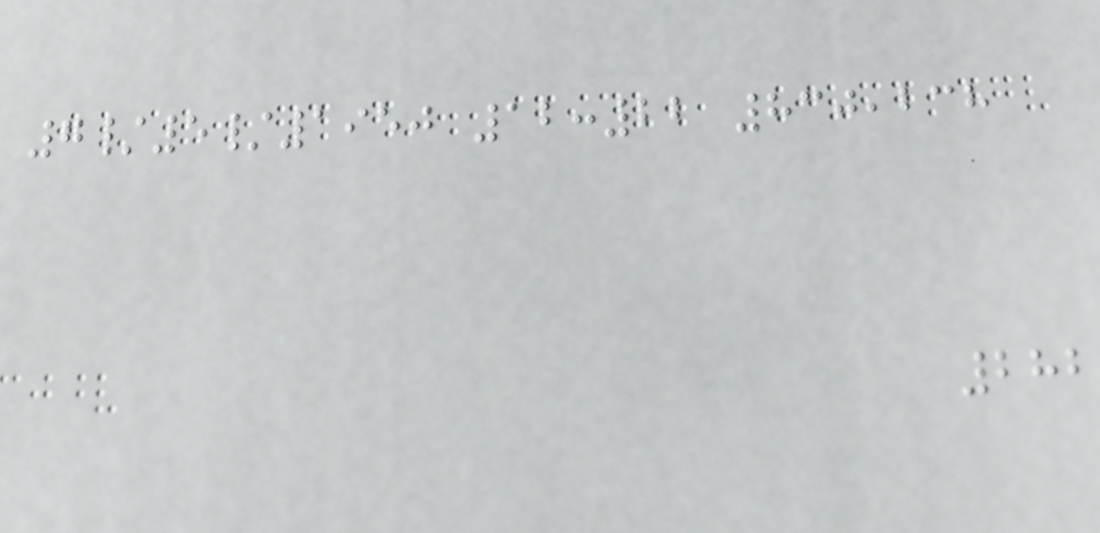7/5/1950 12:22 830,238
282
